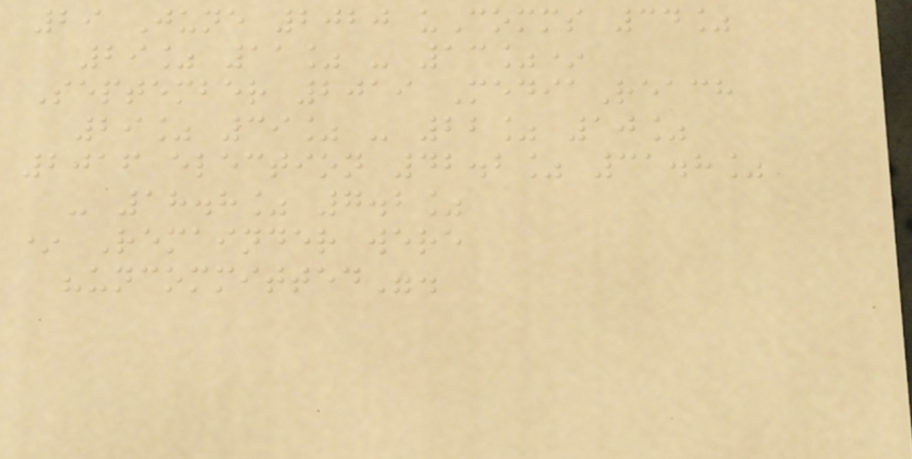29 June 2020 uComms 34%
29% 11% - 13%*
September 2019 MediaReach
29% 39% - 22% 10%
2016 election 42.2% 31.8%
- 18.8% 7.2%
* Remainder were
"uncommitted".
